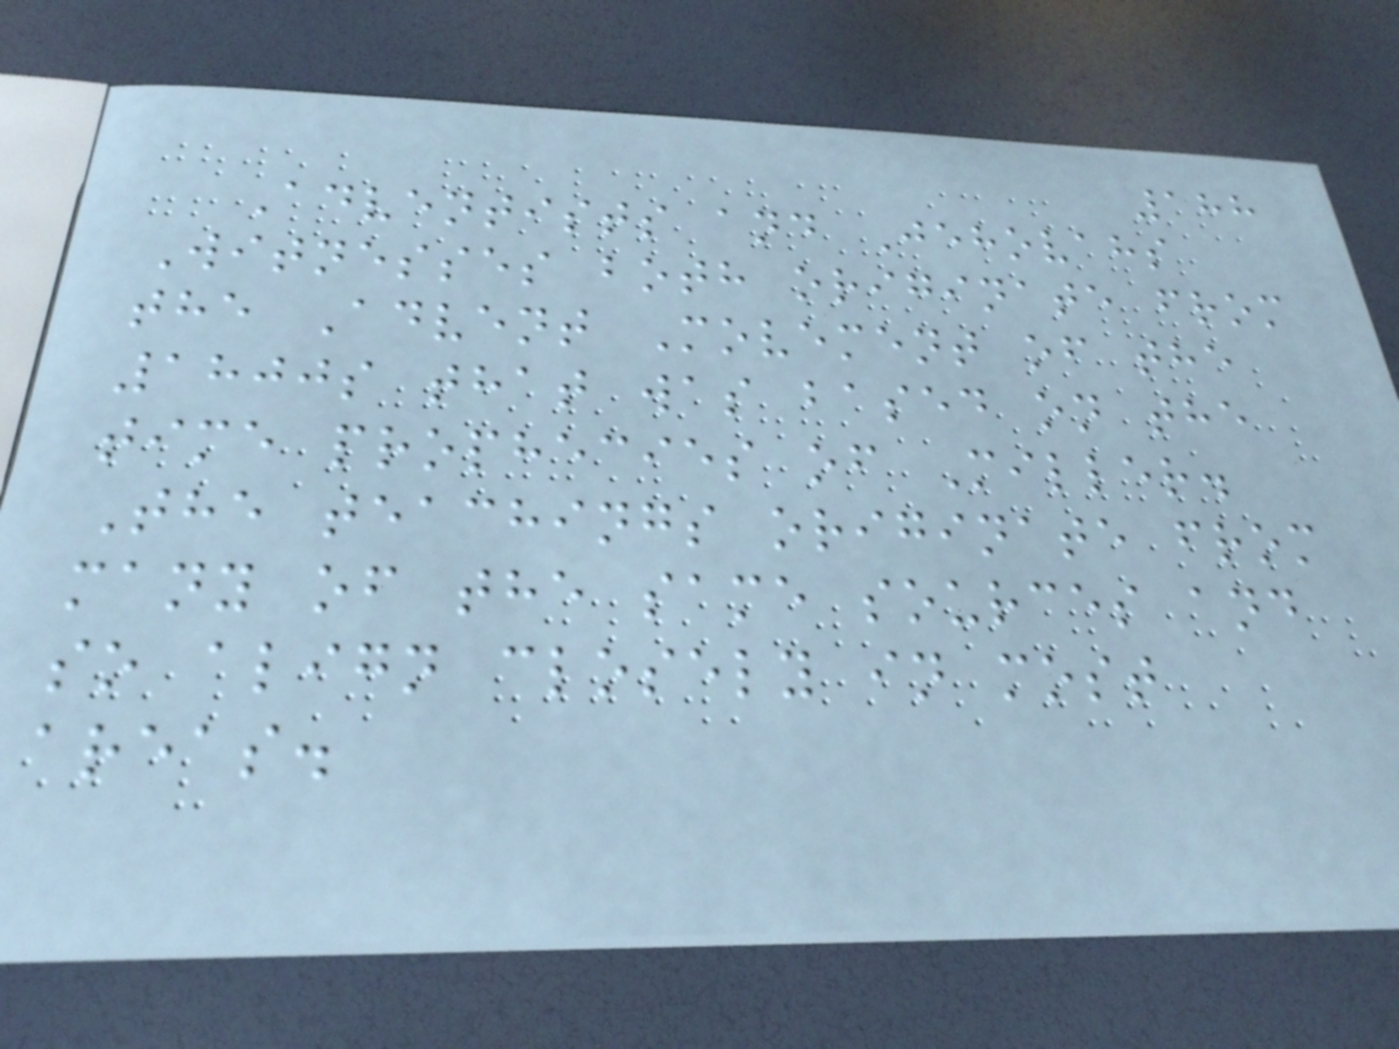188
Adventists and Jehovahs
Witnesses both originate from
the Advent Movement of the
1800s that was based on the
time prophecies of Miller.
The teachings originate from
many of the same sources and
so align closely in most
areas.
